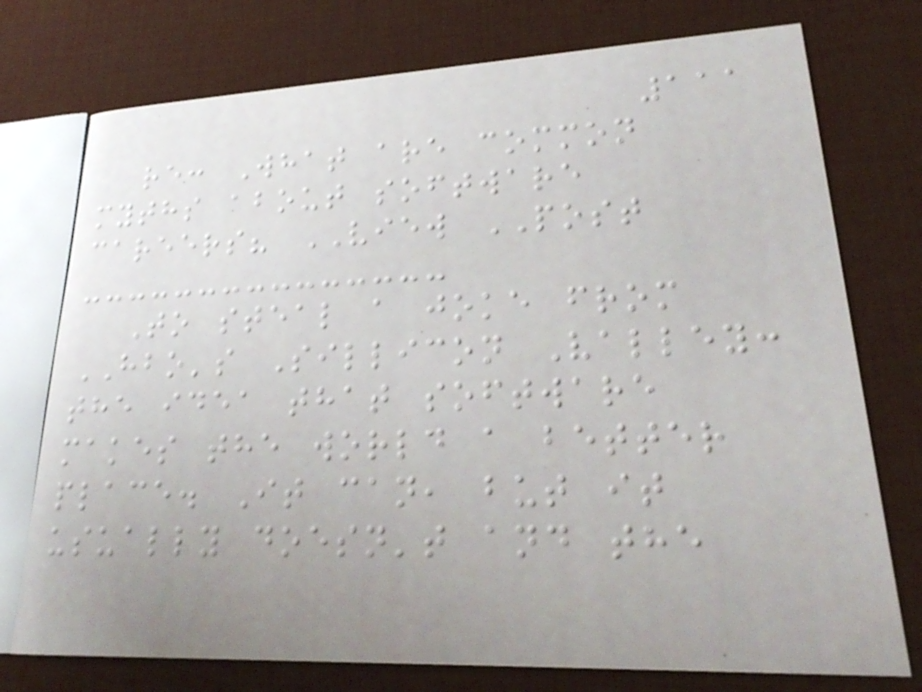111
re: What are common
myths about software
careers? VIEW POST
To steal a joke from
HBO's Sillicon Valley:
the idea that software
makes the world a better
place. It can, but it
usually doesn't and the
